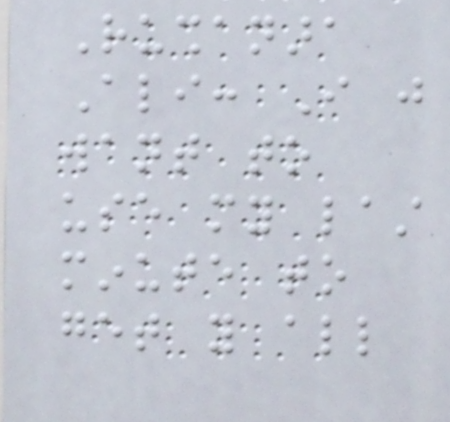Rushanara
Ali: I just
want to
use my last
minute to
get you all
